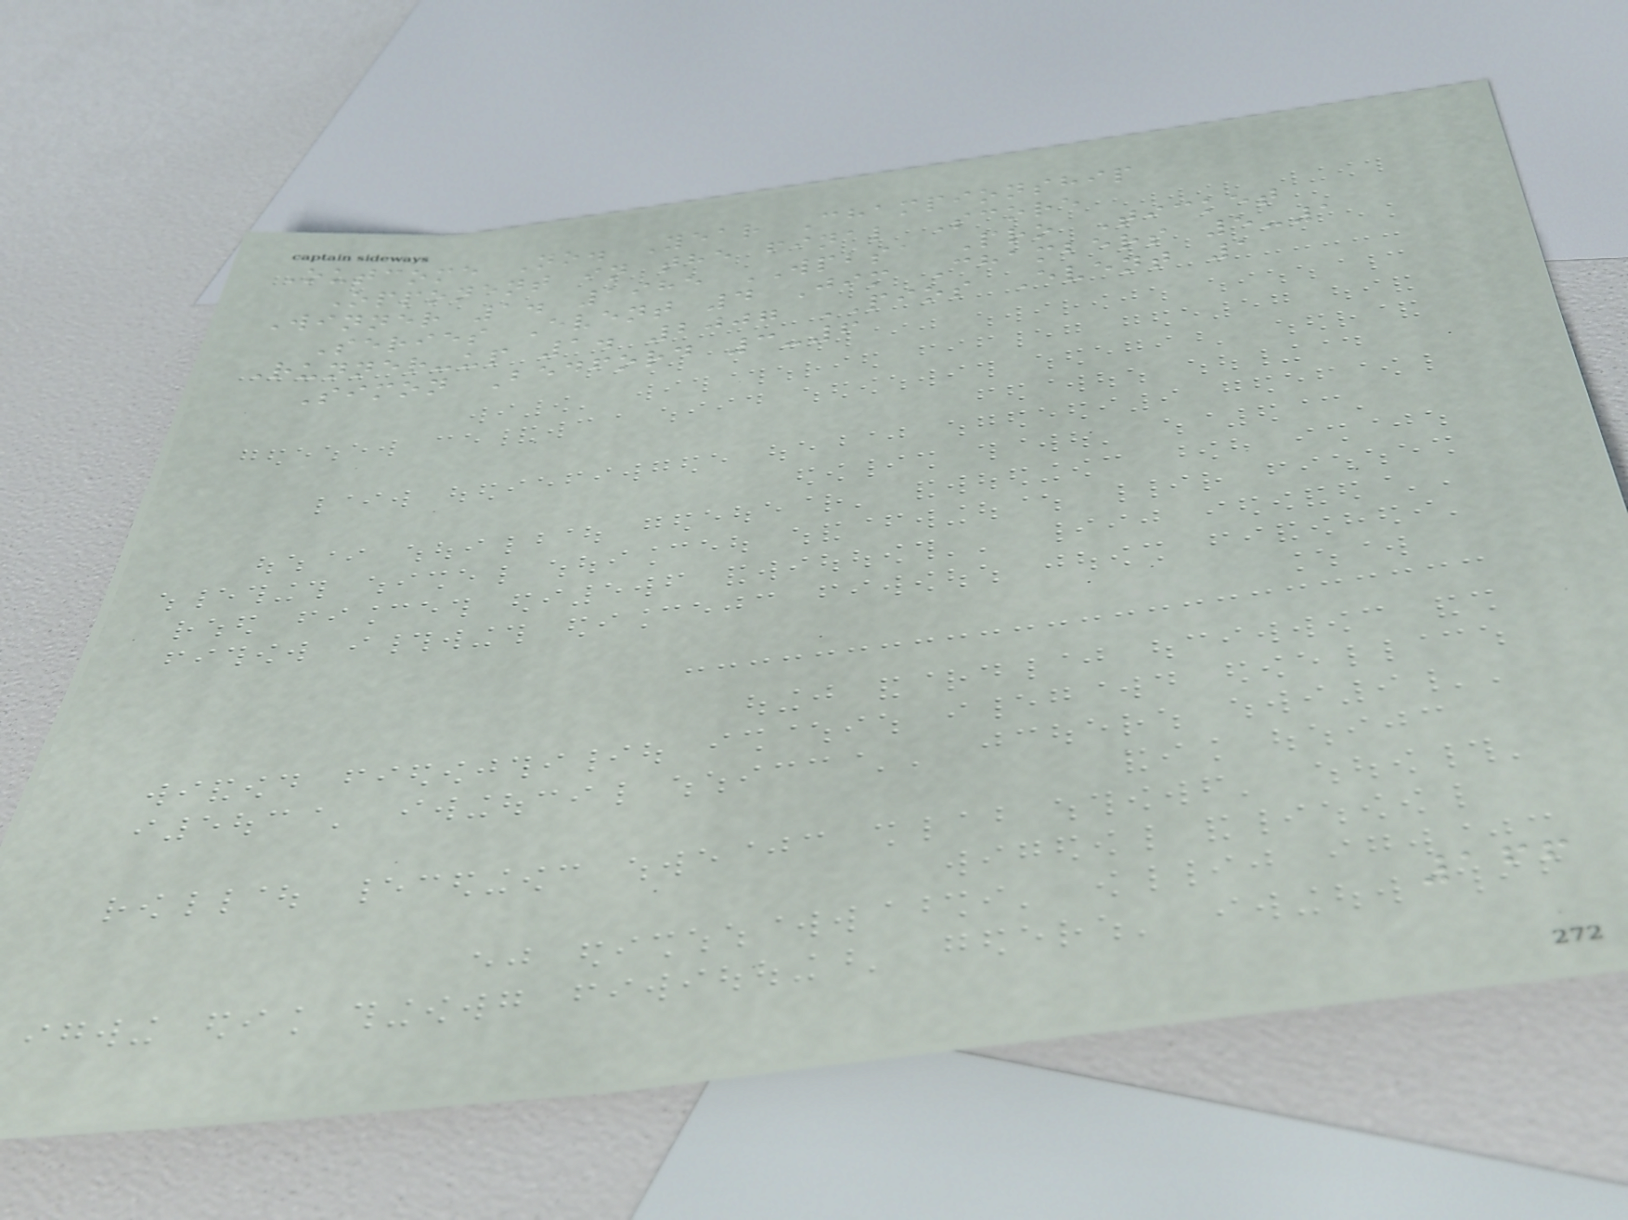Outcome No. Year Championship
Opponent in the final Score
Winner 1. 1985 WPBSA Pro Ticket
Series Event 4 Jim Chambers 5-1
Runner-up 1. 2007 PIOS Event 1
Simon Bedford 3-6
166
